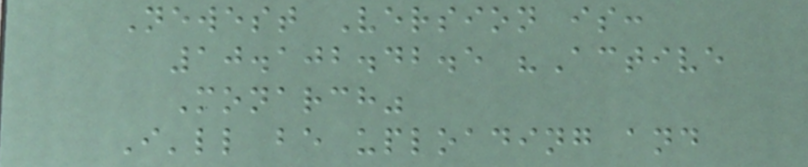Newest Version is:
10.102.42.5 "Active
Monarch"
I'll be uploading and
